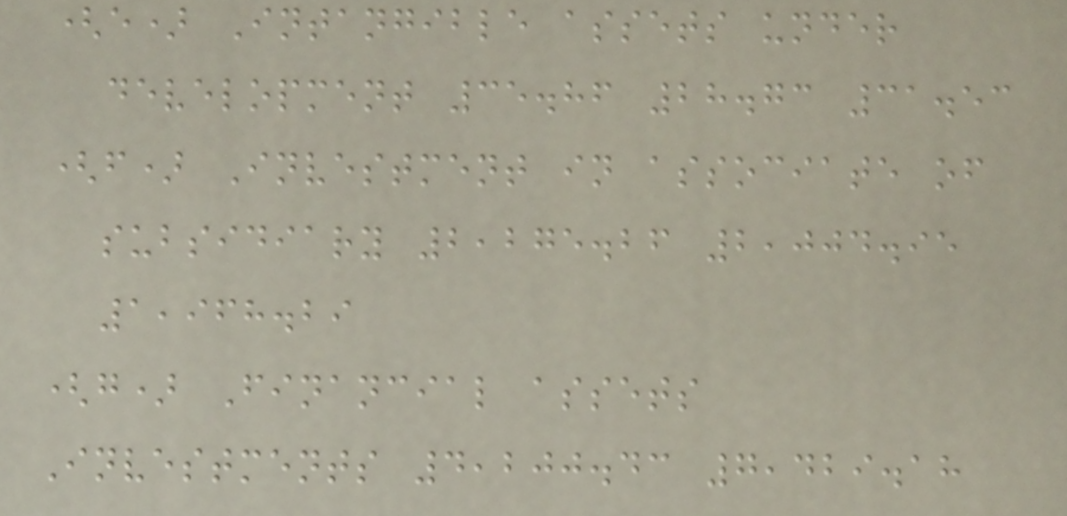(e) Intangible assets under
development 35.86 28.73 31.53
(f) Investment in associate of
subsidiary 2,275.26 2,004.95
1,968.29
(g) Financial assets
Investments 4,200.43 7,429.18
